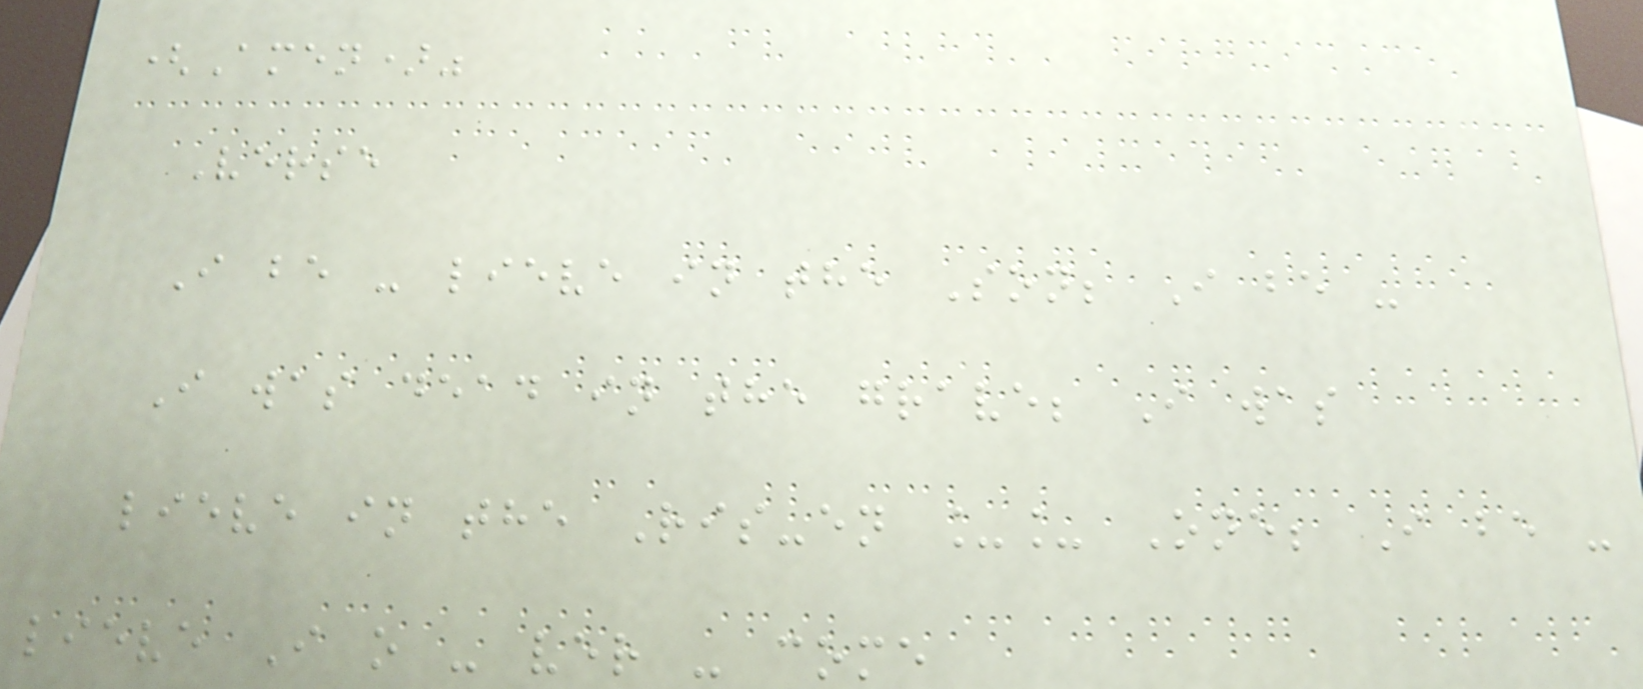(Amen)"
Verse
I be - lieve in the Son; I be -
I was dead in the grave; I was
lieve in the Ris-en __ One; I be -
lieve I o - ver - come
